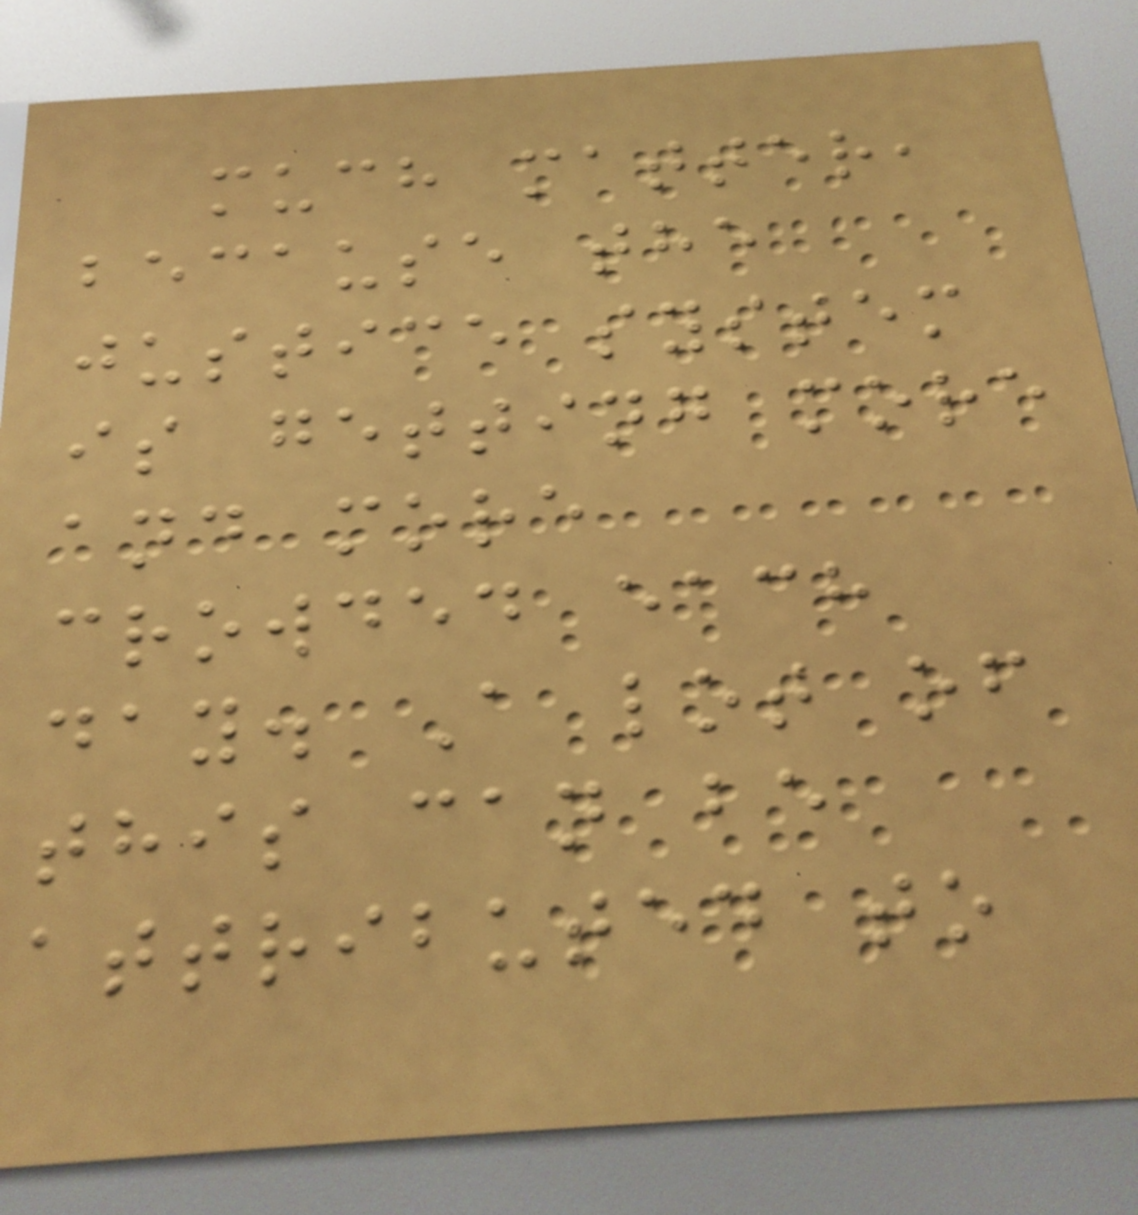much matter,
because the
justice system
is getting more
and more
crowded each
day. A lot of
this can be
attributed to
